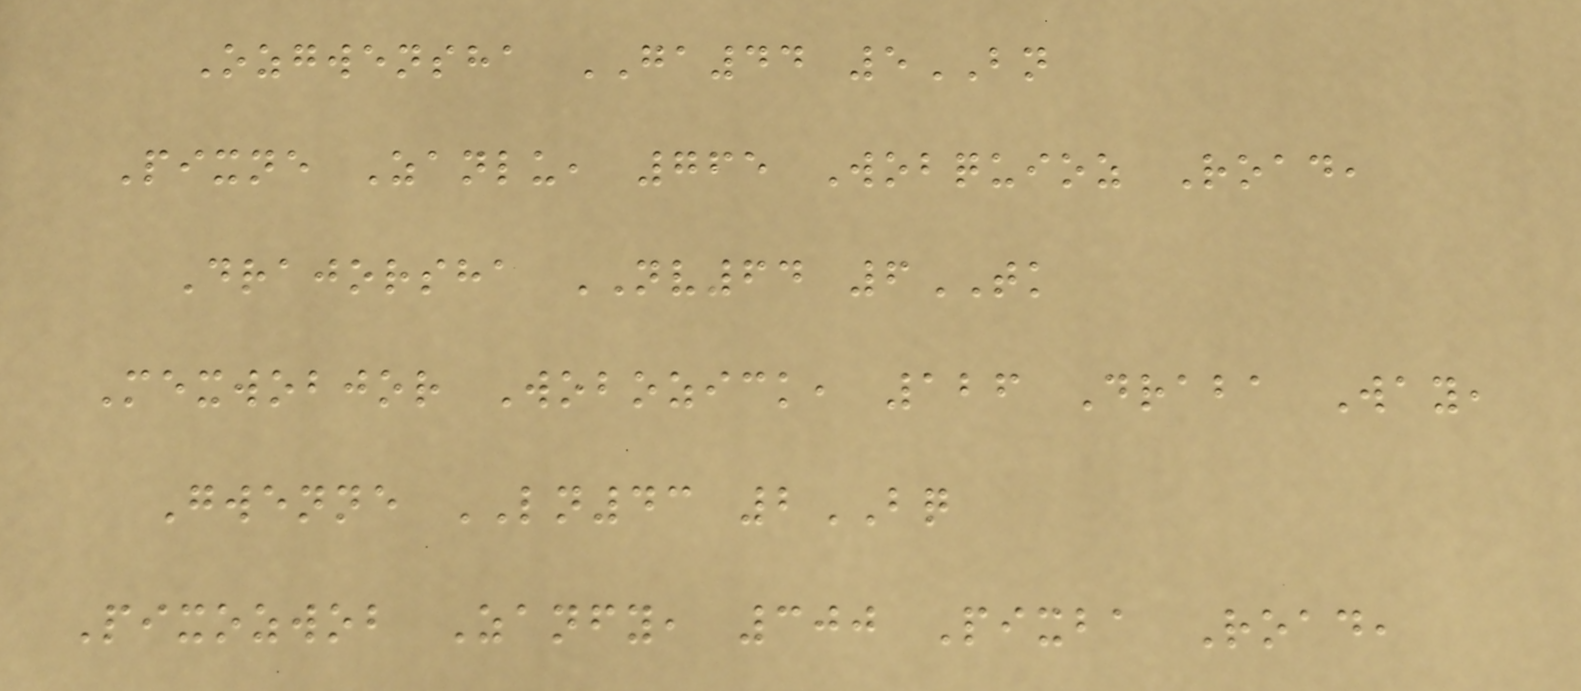Ozgwensha GA44 5BN
Pixne Zanlu, 765 Wobquioz Road,
Drajorsha NV64 6TK
Mexwobjor Wobozick, 126 Draba Way,
Gwenne LN43 2BQ
Pixozwob Zanfy, 300 Pixba Road,
